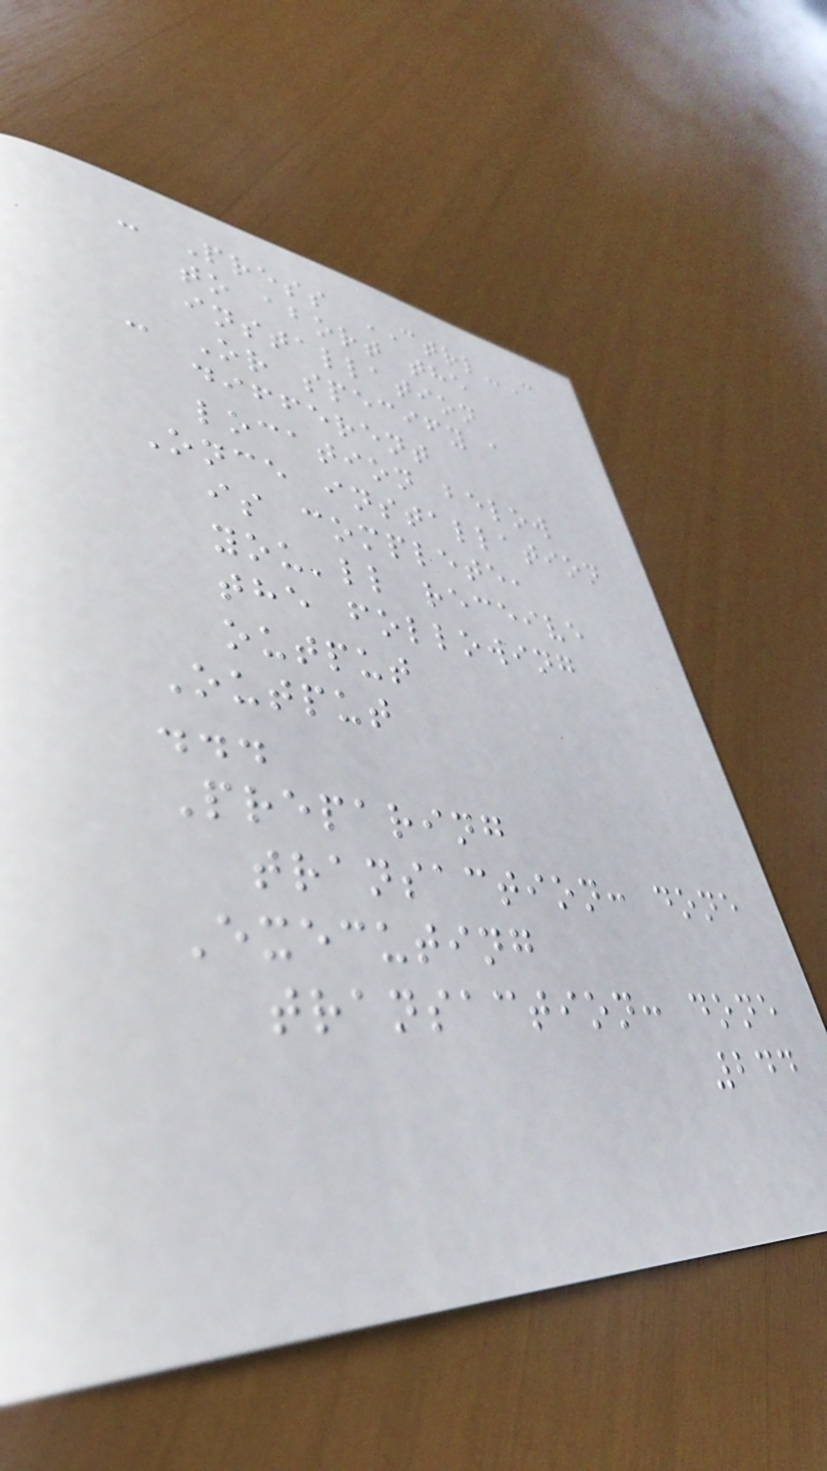- Press CTRL-C
to abort the
installation
- Or specify a
different
location below
Once installation
is complete,
you'll receive
the following
output
Output
...
Preparing
transaction: done
Executing
transaction: done
244
